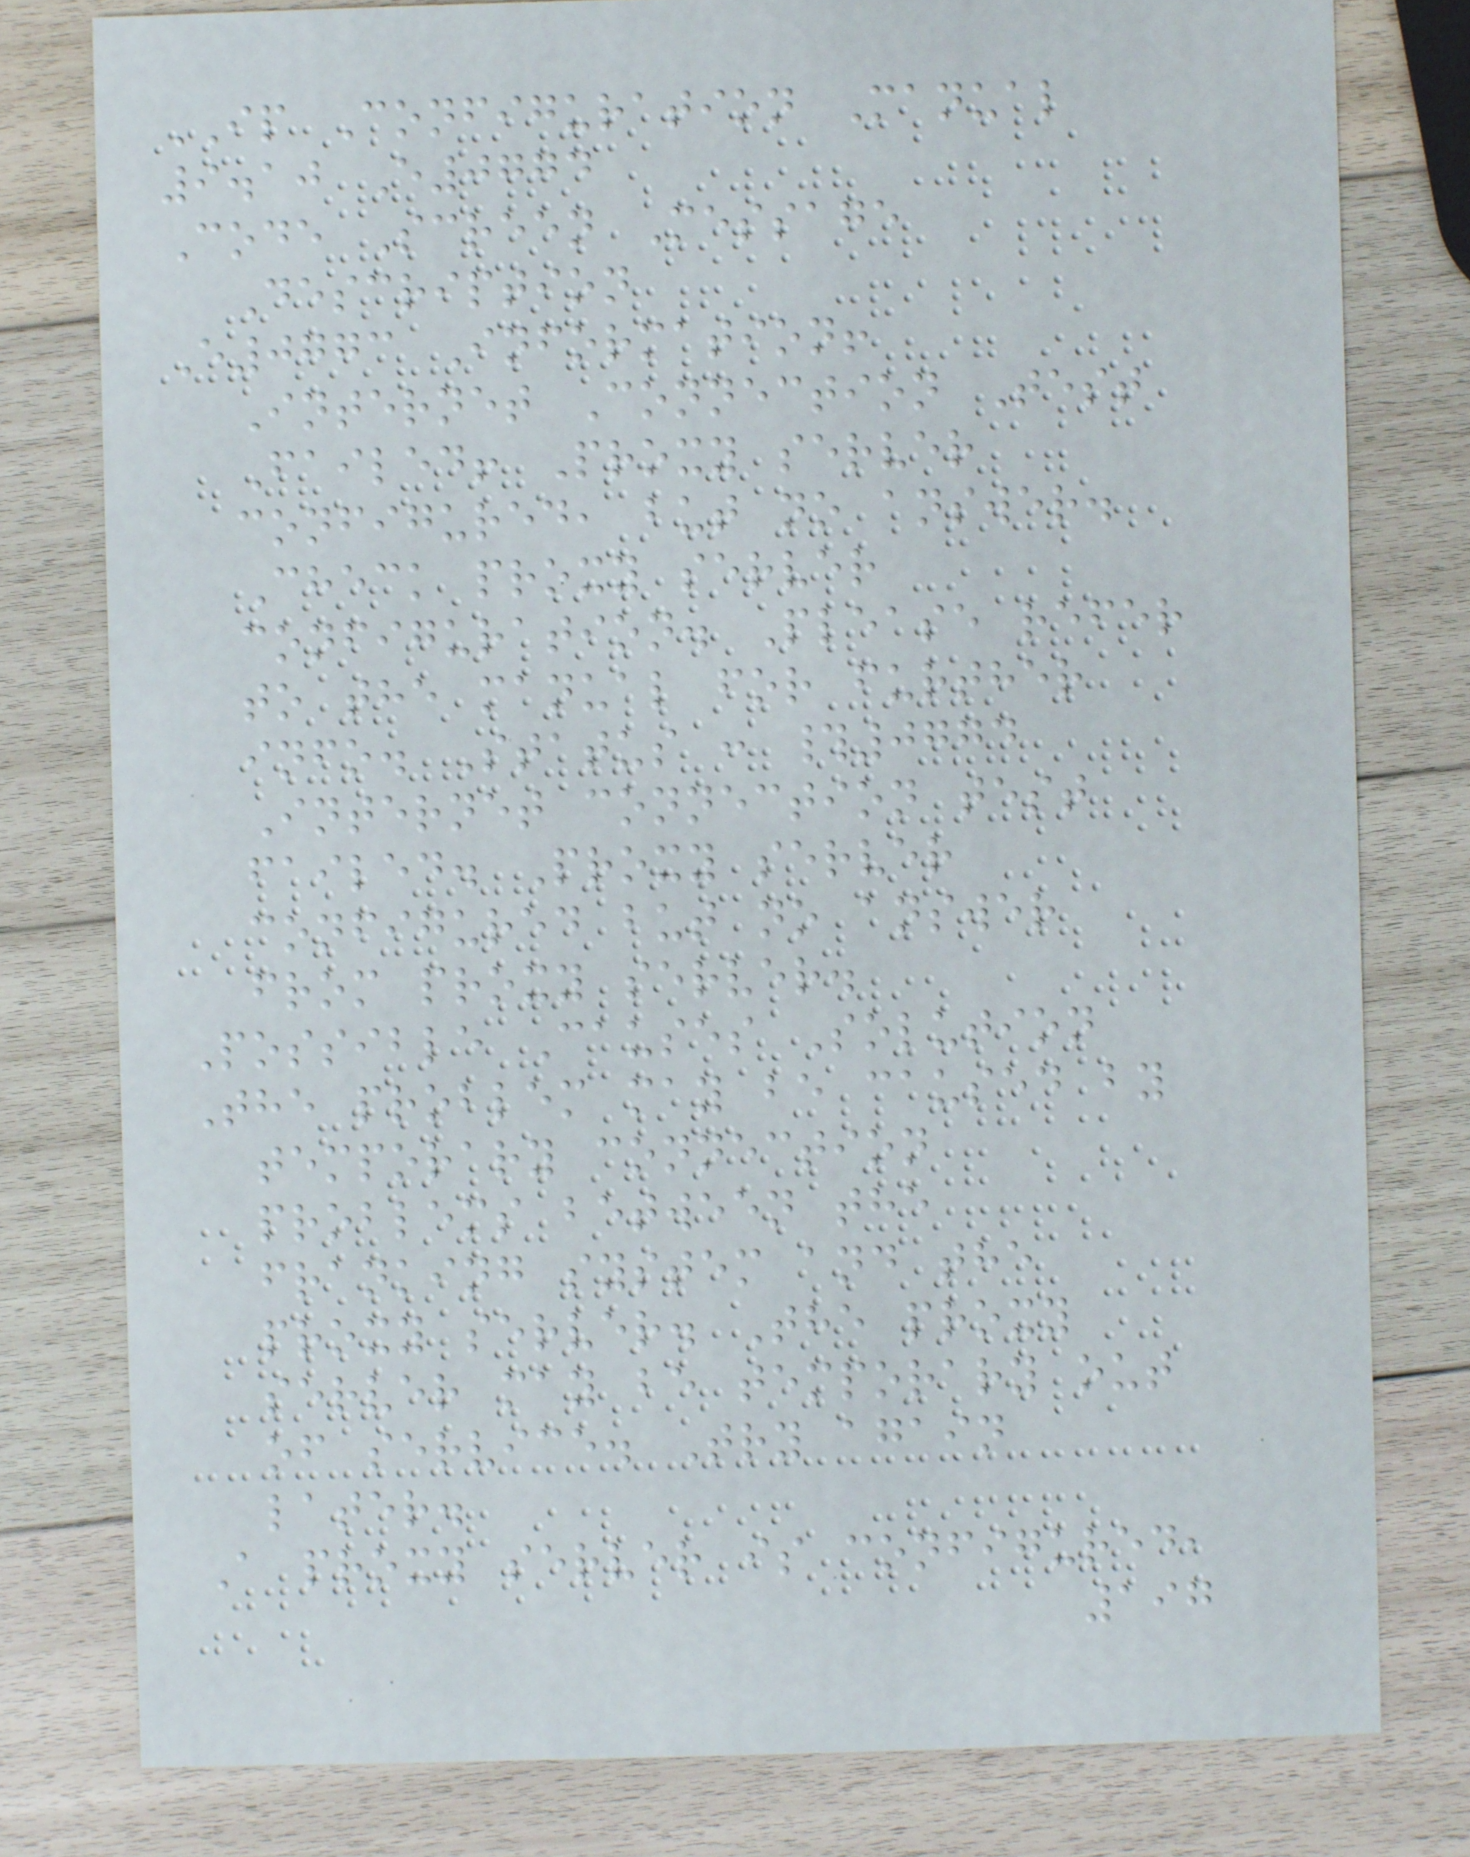IP Configuration Manual
9.10 E0774
Code Screen Message
Description
E0773 Information!
Internet Connection Test
Failed! Proxy server
configured, but no answer.
Check proxy server
configuration. Please refer
to the manual for further
info. Status : #0774
Internet connection test
failed. Proxy server
configured but no answer
from proxy server.
Possible Causes Solution
The problem may be caused by
temporary connection
problems between the
franking system and the
proxy server. The proxy
server may be temporary out
of service. Try again
later.
A proxy server is configured,
197
